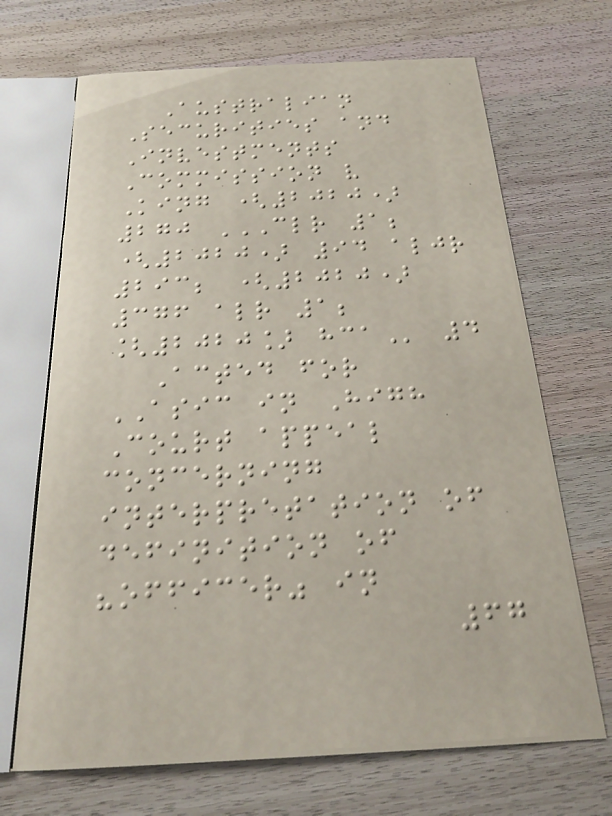Australian
Securities and
Investments
Commission v
King (2020)
270 CLR 1;
(2020) 94 ALJR
293; (2020)
376 ALR 1;
[2020] HCA 4
Acted for
ASIC in High
Court appeal
concerning
interpretation of
definition of
"officer" in
67
